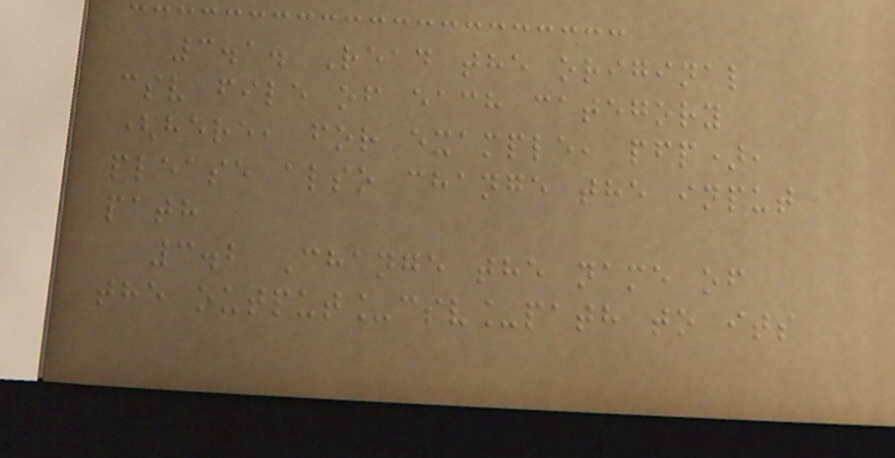3.1. Read the original
csv file of each category
(here, for example, pfp),
please also change the input
path
3.2 Change the name of
the output_csv_path to its
